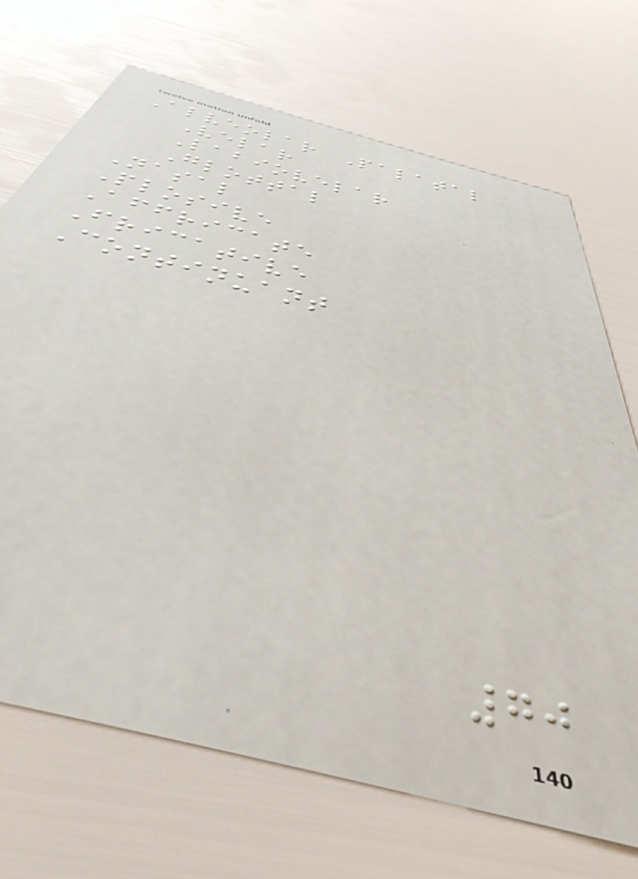Alveolar Palatal
Velar
Labiovelar
Glottal
Nasal
Plosive
Affricate
Fricative
Continuant
70
